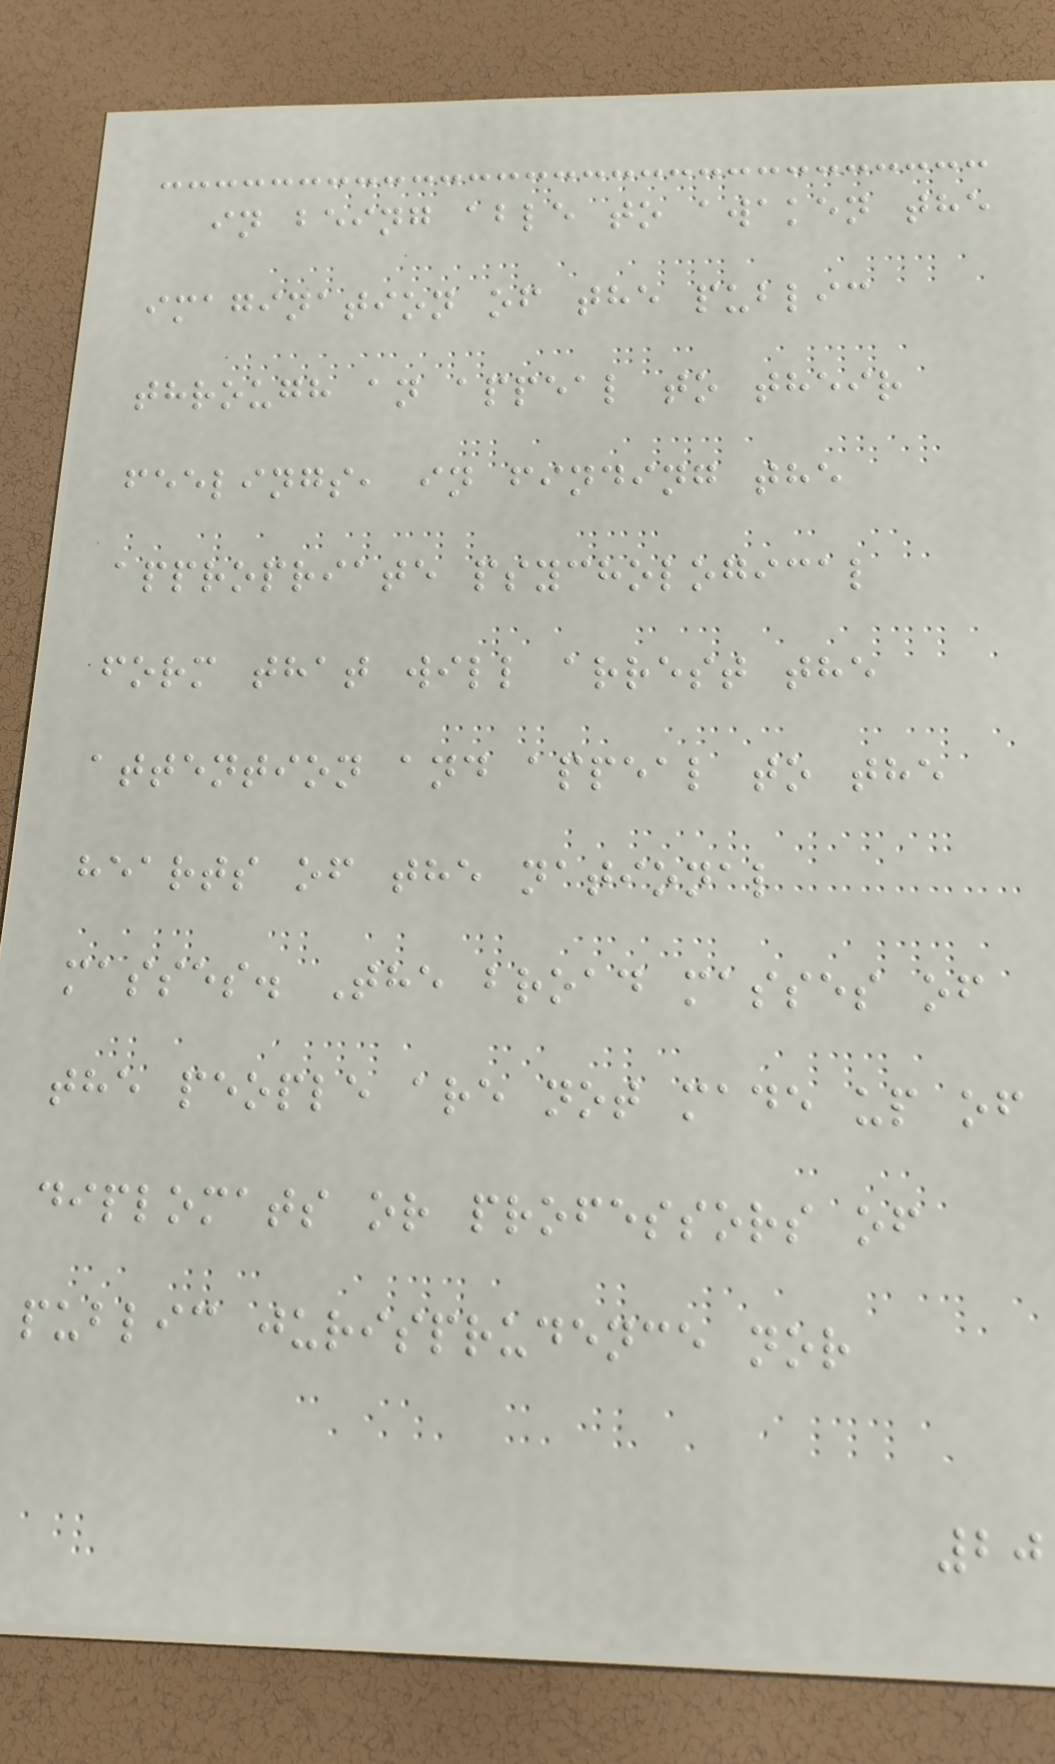in being able to awaken the
imagination of the public
through an appeal to their
feelings, in finding the
appropriate psychological
form that will arrest the
attention and appeal to the
hearts of the national
masses. The broad masses of
the people are not made up of
diplomats or professors of
public jurisprudence nor
20
